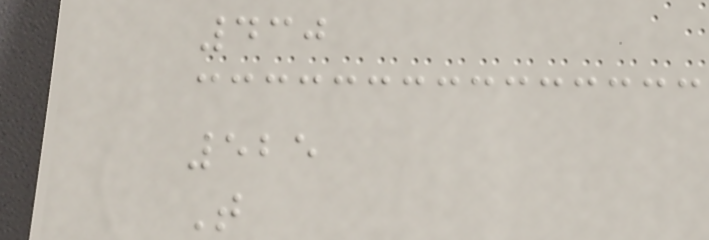430
525
T
